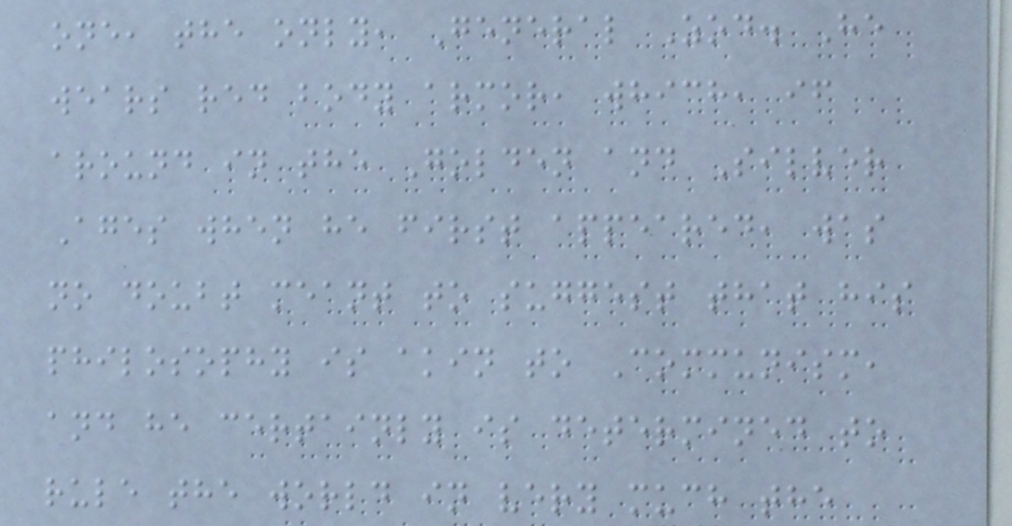one, the only, General Zod. He
wears red body armor, which, if
around in the Golden and Silver
Ages when he first appeared, was
no doubt meant to suggest that his
philosophy is akin to Communism,
and he certainly is determined to
rule the world in very much the
